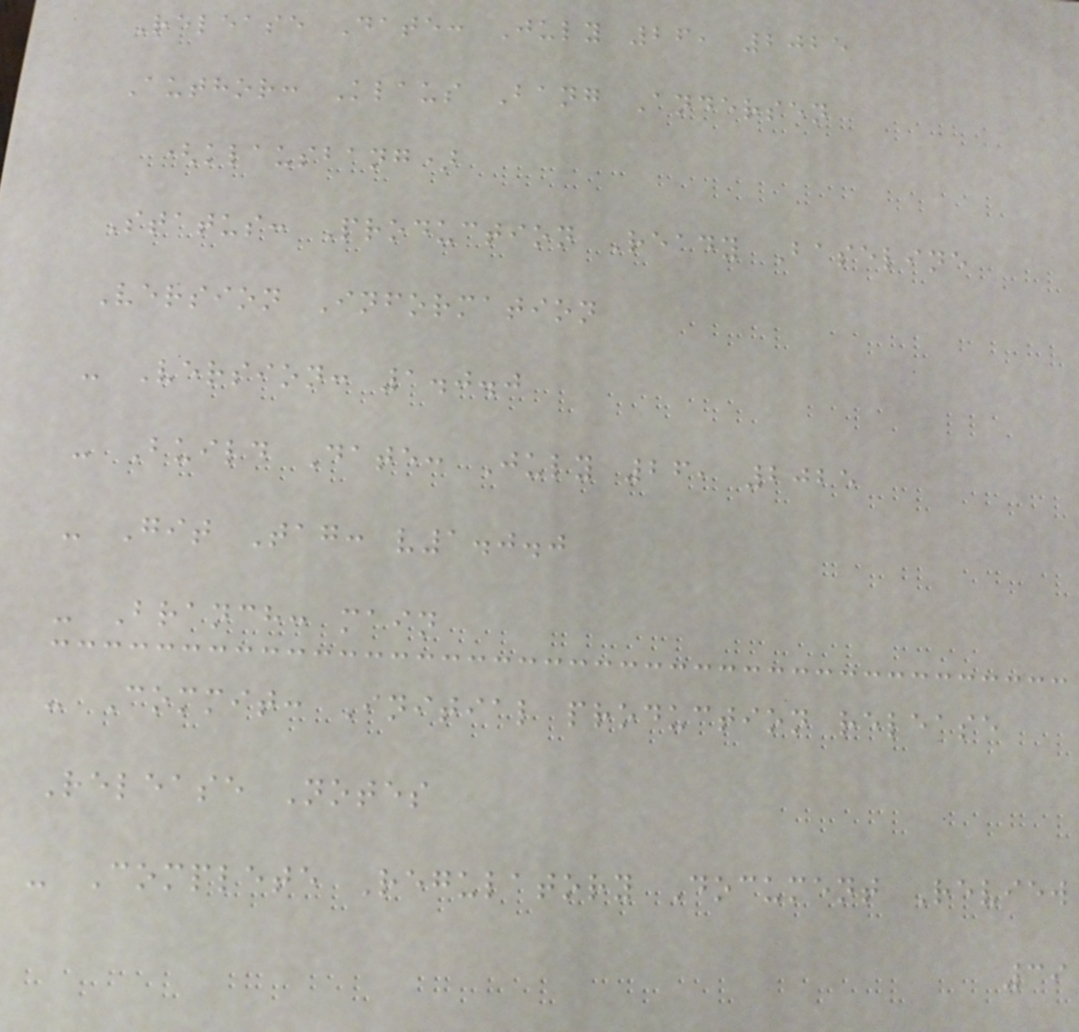Release Date: July 26, 2025
Author: Klaus Bang Andersen
(klausbang)
Status: Production Ready Baseline
Version Information
- Version: 1.0.0
- Build Date: July 26, 2025
- Git Tag: v1.0.0
- Branch: main
- Commit: Initial production release
Release Notes
- Complete Regulatory Document Review
39
